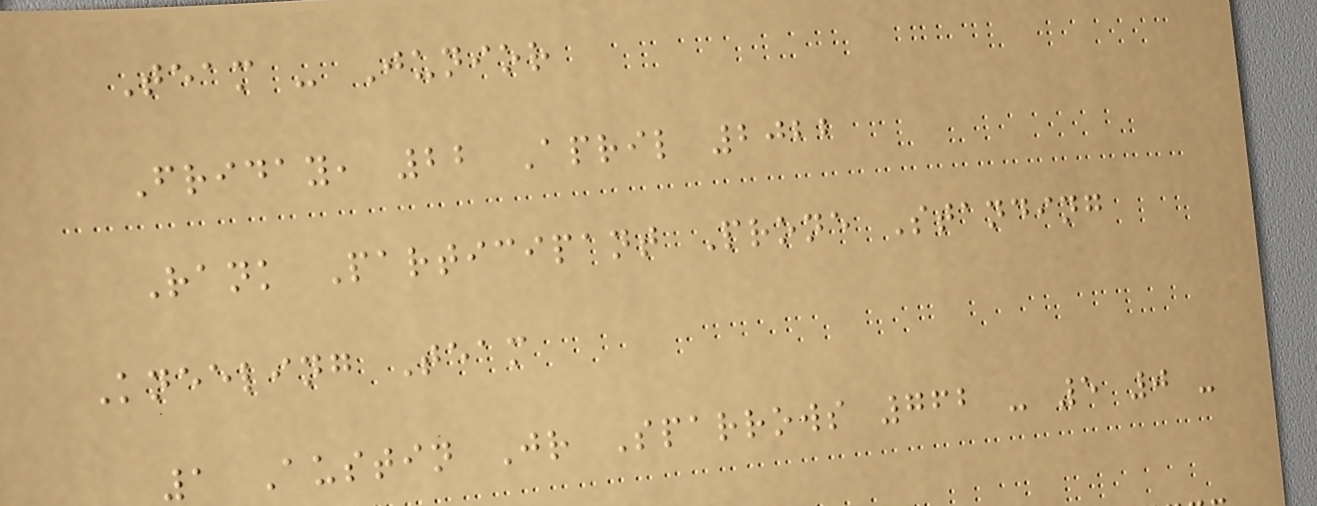Team - Junior
Friday, 22 April 2022
Rank Participant Prone Standing
Kneeling Team
1 Austin Jr Sparrows 762 - 5 0 -
